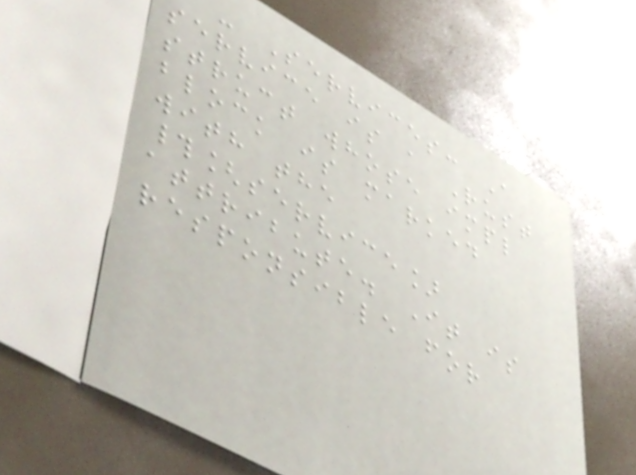- Services: A
service is a Rust
struct whose impl
block is marked
with the
#[service]
attribute. It is
responsible for
